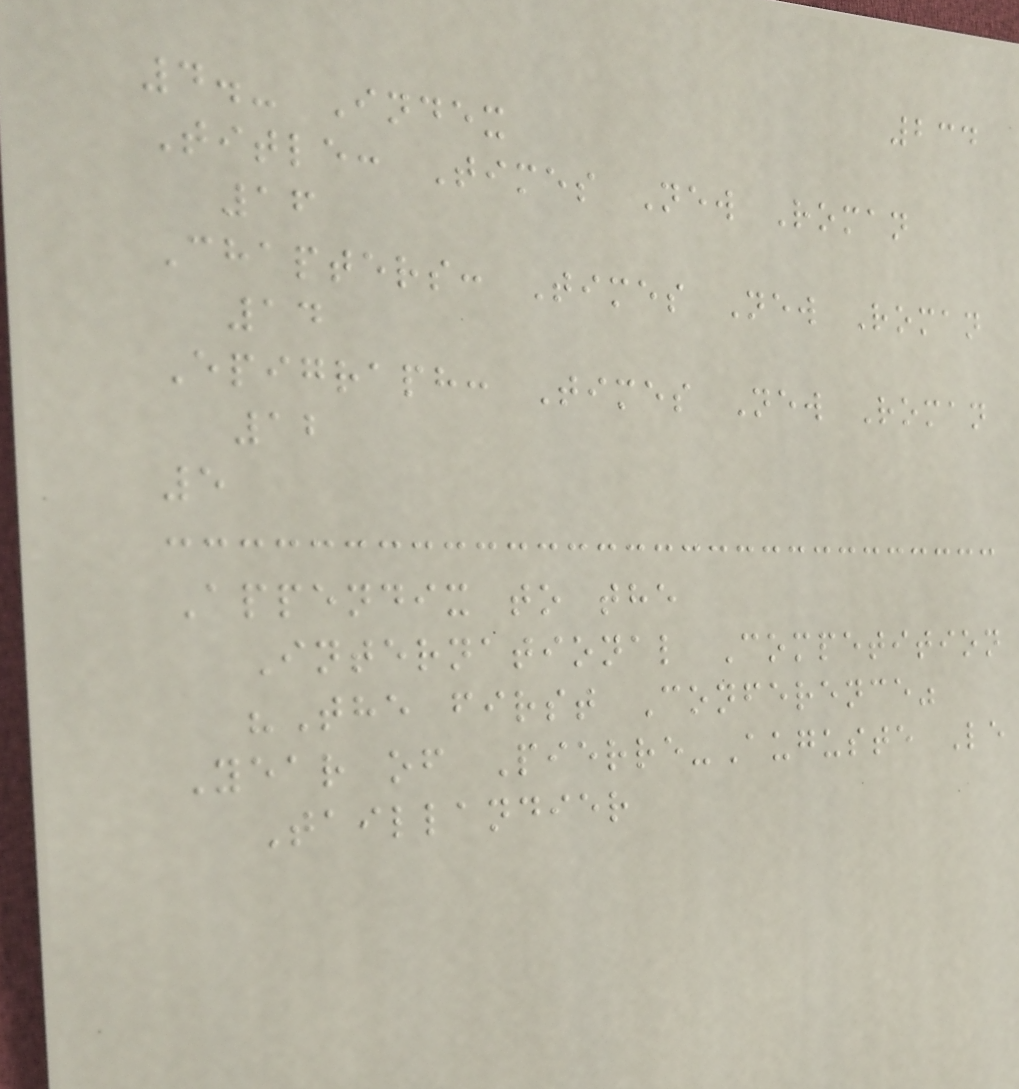234
4.- Index
Title: Times New Roman
16
Chapters: Times New Roman
14
Epigraph: Times New Roman
12
5
Appendix to the
International Competition
"The first Conference"
Year of Pierre-Auguste Le
Taillandier
